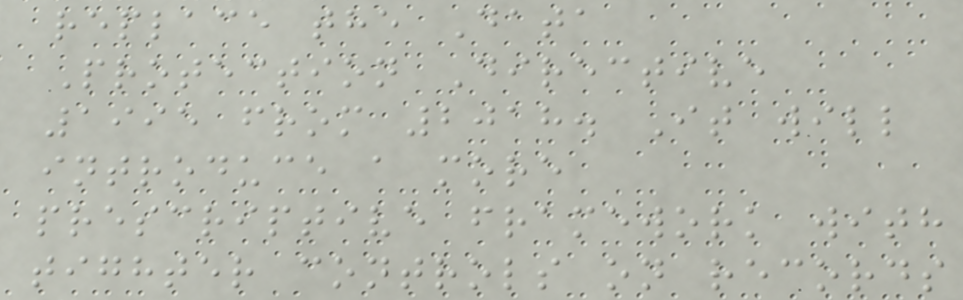replace the Data
Protection Directive
1995 from 2018. It will
introduce a more
prescriptive framework with
tighter controls on records
